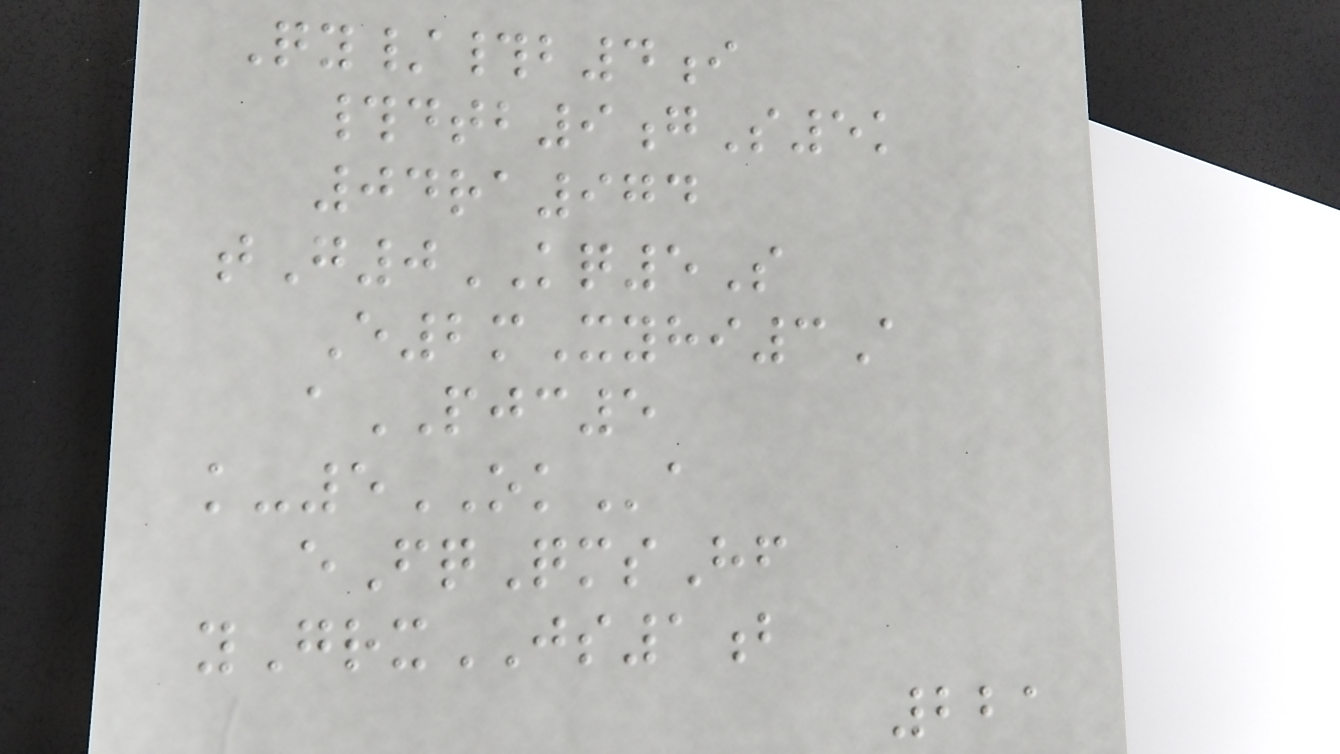Qy/#b4i
#dtb9gS5k
04ra974
tG0KQ5S
E2mXyhi3A
aPJC5
k-5OKa
eFqQmsHf
yGrxJS1b
221
